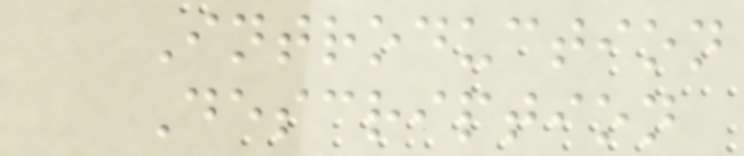Introduction
Description
